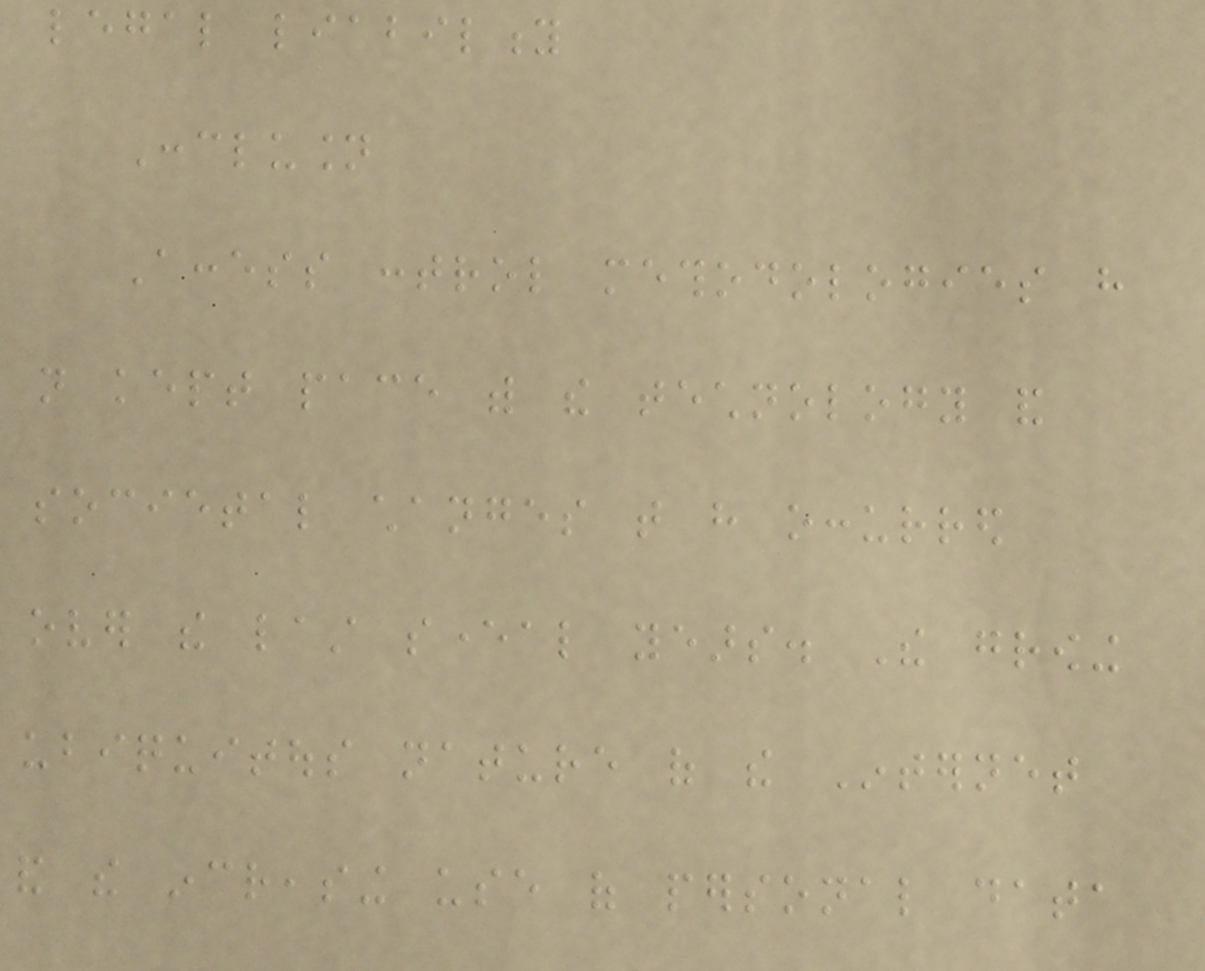legal liability
Conclusion
Access control methodologies have
not kept pace with the technology and
societal changes that have occurred
over the last several years. The growing
ubiquitous nature of the Internet
and the increasing use of personal data
